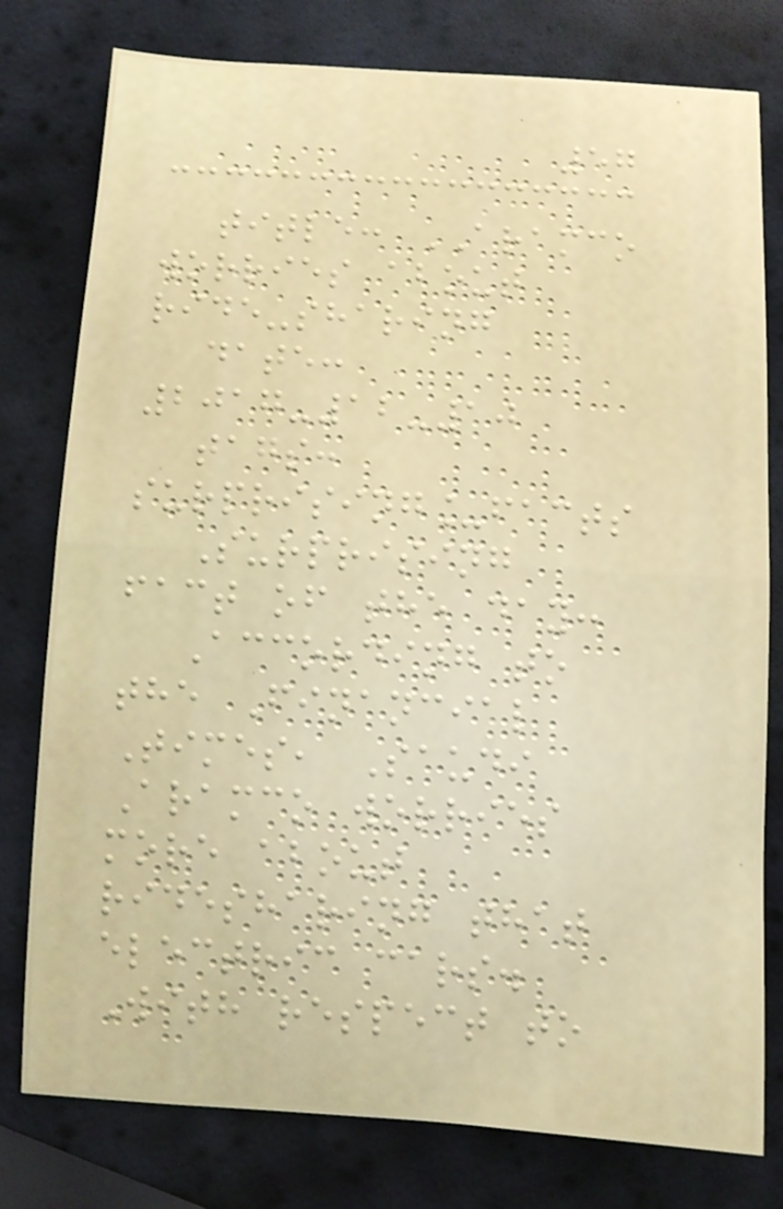57
title: ARAMCO
worries about
ride-sharing
date:
2017-12-10
tags:
surprising_facts
Surprising
fact of the day:
According to
the Financial
Times, Saudi
Aramco worries
more about
ridesharing that
electric cars.
With respect to
